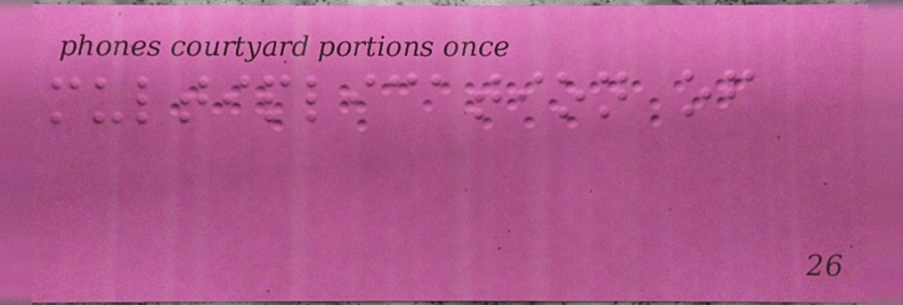multiplication of
